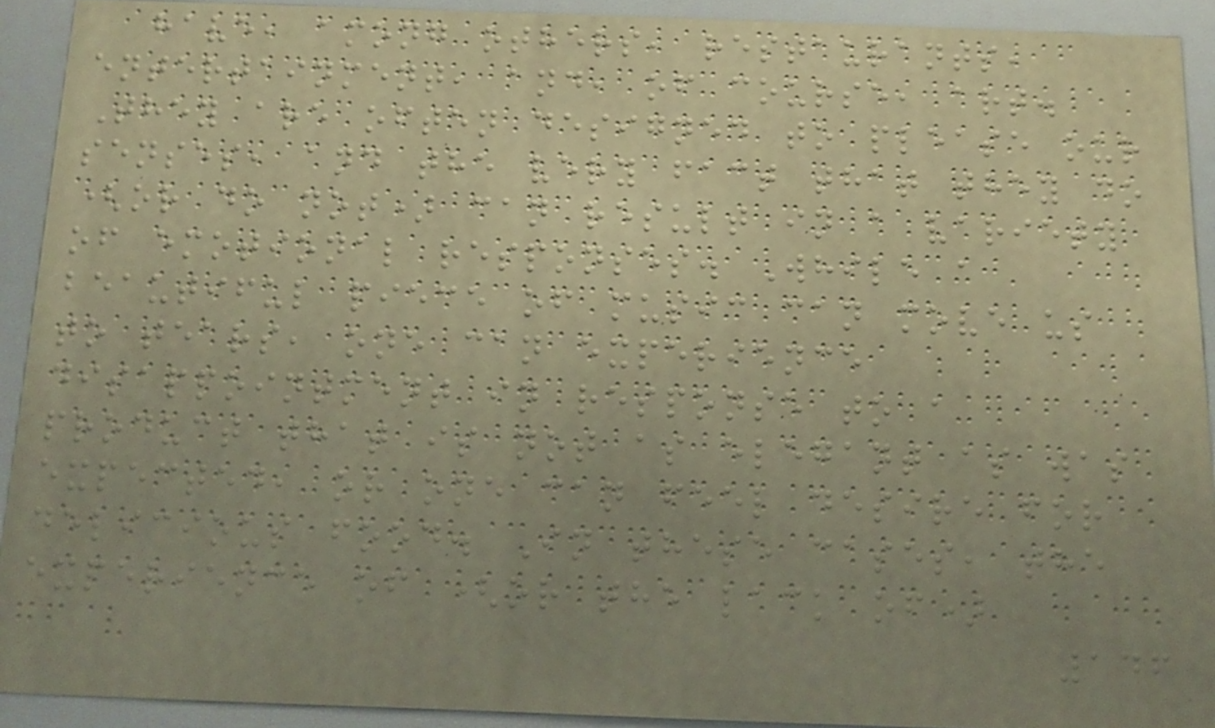have, among others, restaurants,
entertainment, and, of course, art.
They are often designed to please our
senses, and the very fact that they do
(or do not) can result in a variety
of emotional responses. While a
beautiful piece of music can move us
to tears, one can experience
disappointment in response to a
product that is not as elegant as was
expected, or one can feel desire for
delicious food. In these cases, the
experience of (or the lack of)
146
